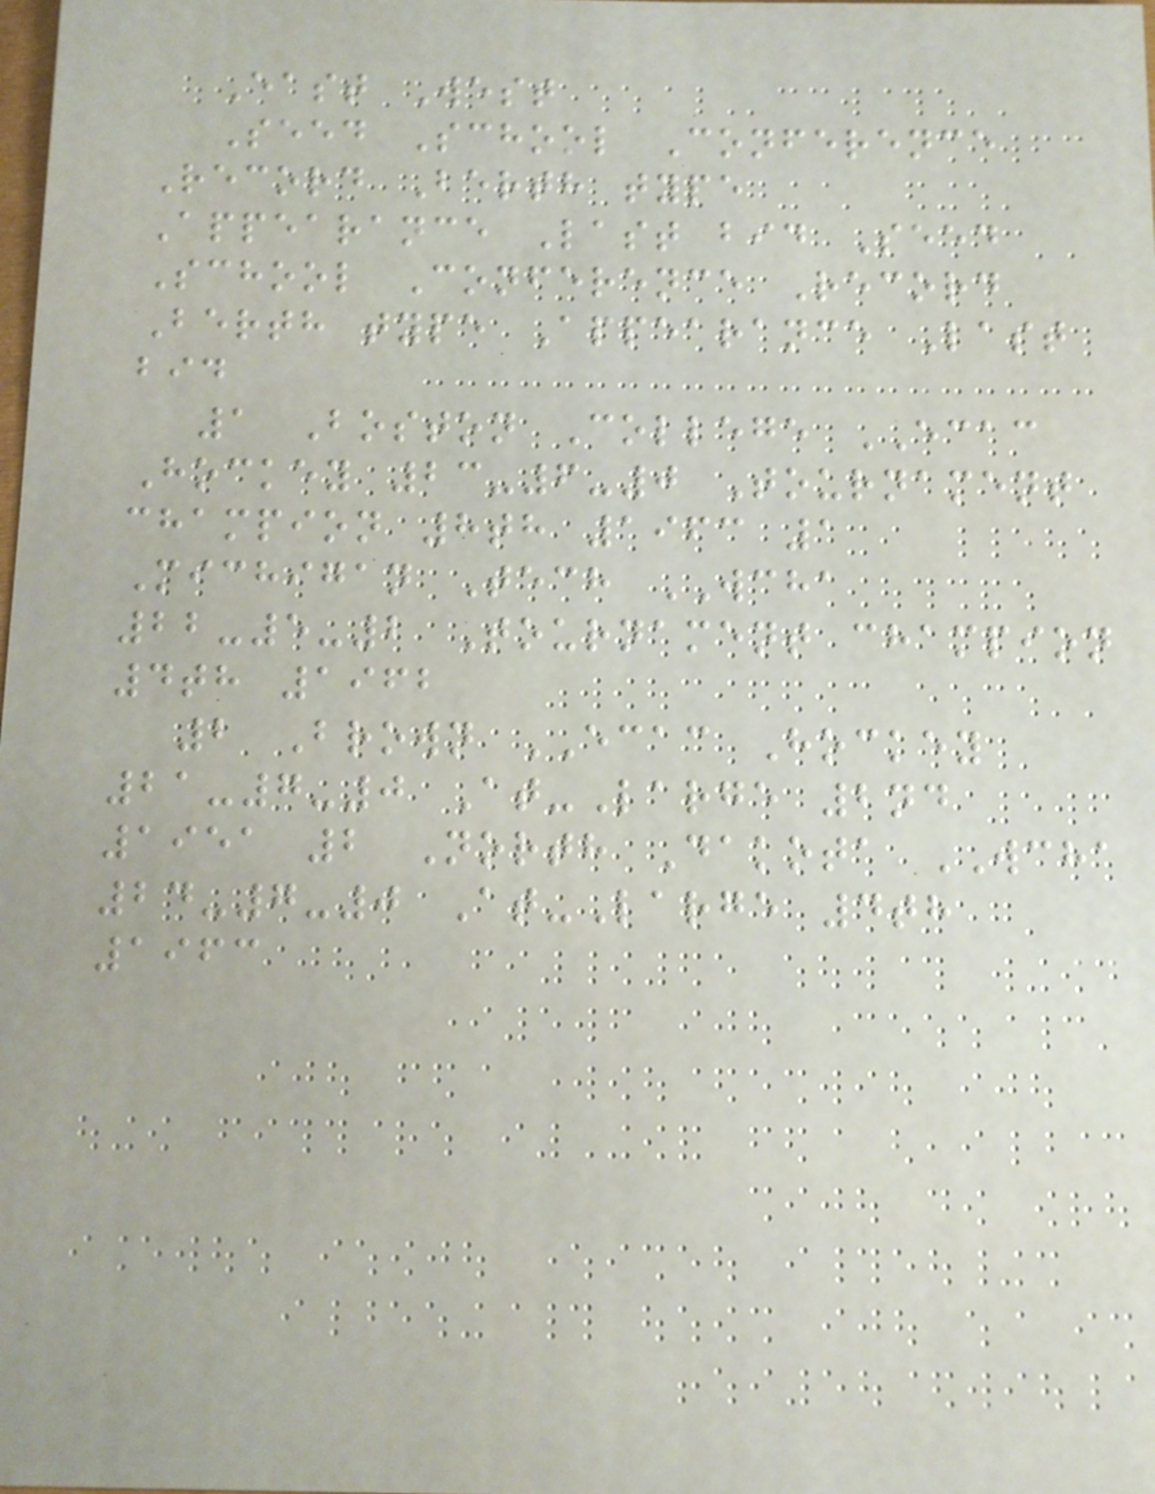East West
Seed School Conference
Record Berth type
Appearance Last bid Seed
School Conference Record
Berth type Appearance Last
bid
1 Boston College ECAC
Hockey 23-6-0 Tournament
champion 8th 1963 1
Michigan Tech WCHA
22-5-2 Tournament champion
4th 1962
2 Brown ECAC Hockey
21-7-0 At-Large 2nd
1951 2 North Dakota WCHA
24-7-0 At-Large 4th
1963
